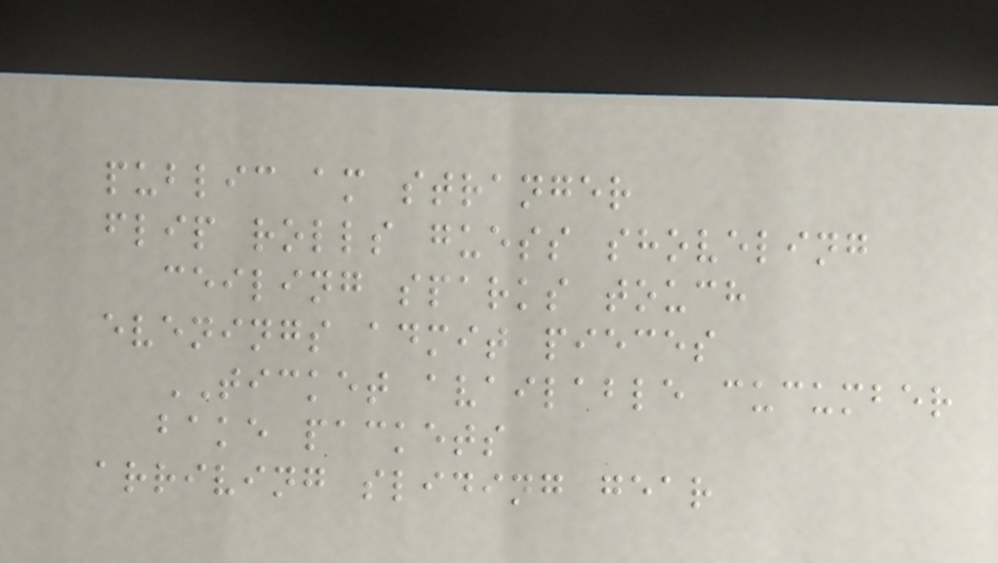public am stranger
flip rolls guess shoveling
ceiling sparks touch
evenings admit pieces
TICKET available cucumber
bake packets
arriving sliding gear
